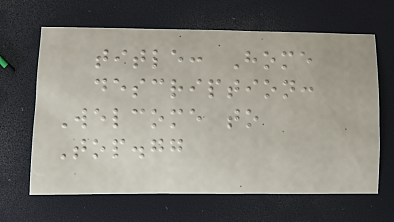title: Home
description:
Welcome to
Top.gg
